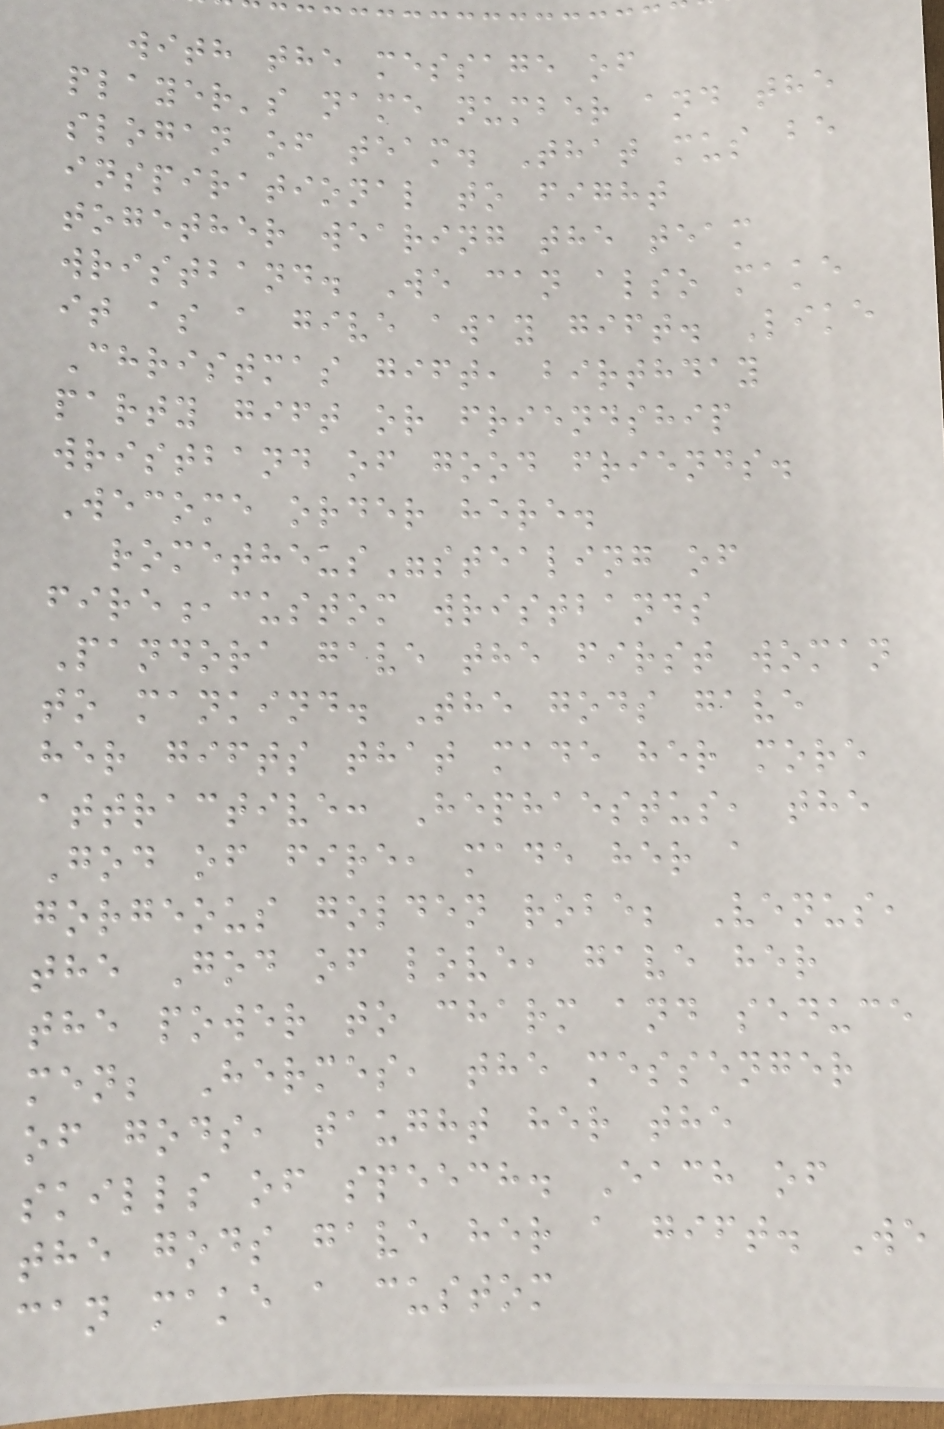with the message of
player's name number and the
slogan of team. That mus be
inspirational to fight
together wearing the team
wristband. We can also make
it as a give away gift. Like
Christmas gift, birthday
party gift or friendship
wristband of good friends.
Wecome order here.
rometheus"stealing of
fire,custom wristbands
Pandora gave the first woman
to mankind. The gods gave
her gifts that made her more
attractive: Hephaestus, the
God of fire, made her a
gorgeous golden robe; Venus,
the God of love, gave her
the power to charm and seduce
men; Hermes, the messenger
of gods, taught her the
skills of speech. Each of
the gods gave her a gift. We
can make a custom
